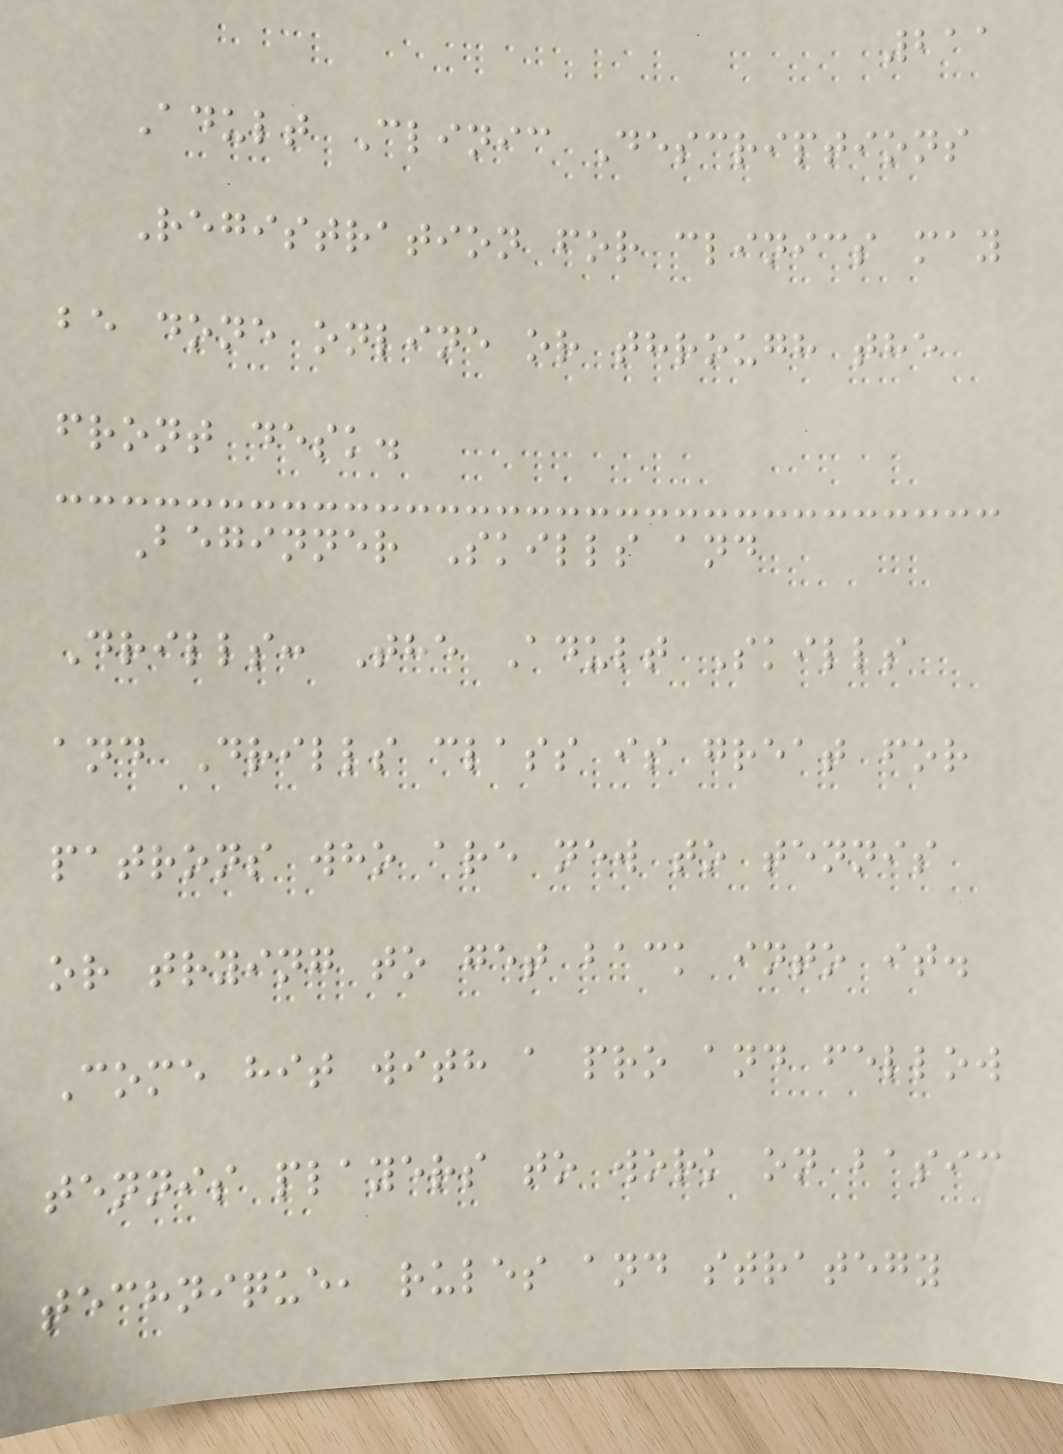211
Adult Clinic Descriptions
Registration for clinics may
be done online or through the
front desk.
Beginner Skills and
Drills: The Adult Skills
and Drills class is great for
patrons who are new to tennis
or trying to get back into it.
Come hit with a pro and fellow
tennis players to work on basic
technique, rules and strategy
